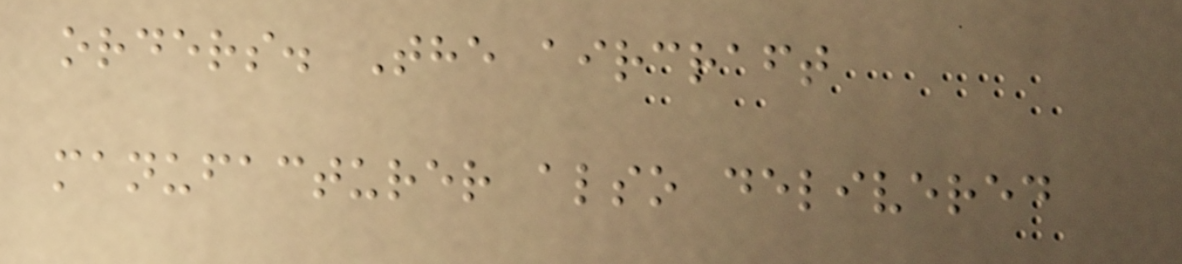orders. The aircraft
manufacturer also delivered
